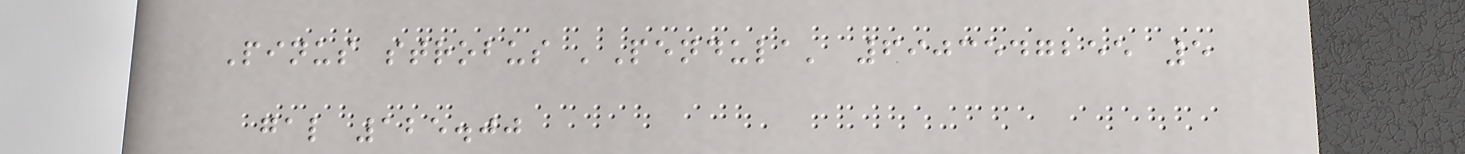Pinus strobus 'Pendula' 6903547255 5
gal 125.00
